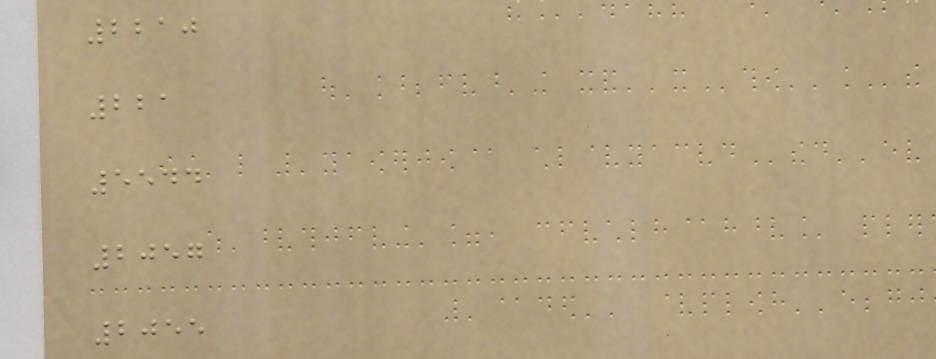2210
221
5544
2057
2055
